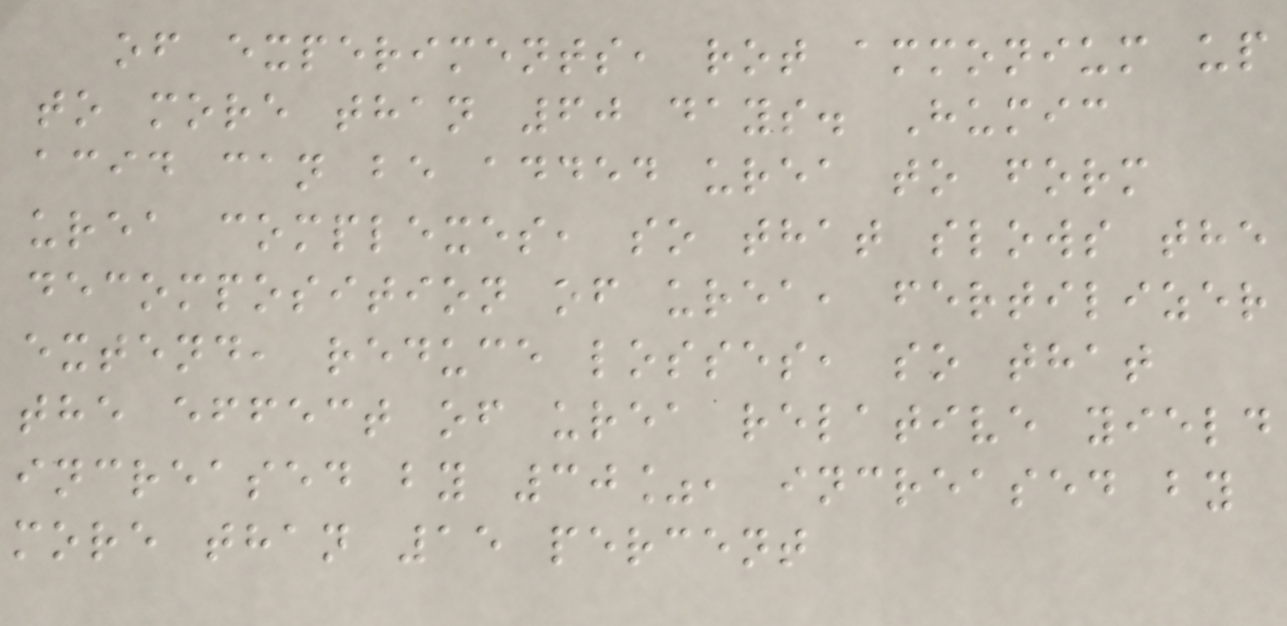of experiments, rot ammonium up
to more than 60 days. Humic
acid can be added urea to form
urea complexes, so that slows the
decomposition of urea, fertilizer
extend, reduce losses, so that
the effect of urea relative yield
increased by 30%, increased by
more than 15 percent
